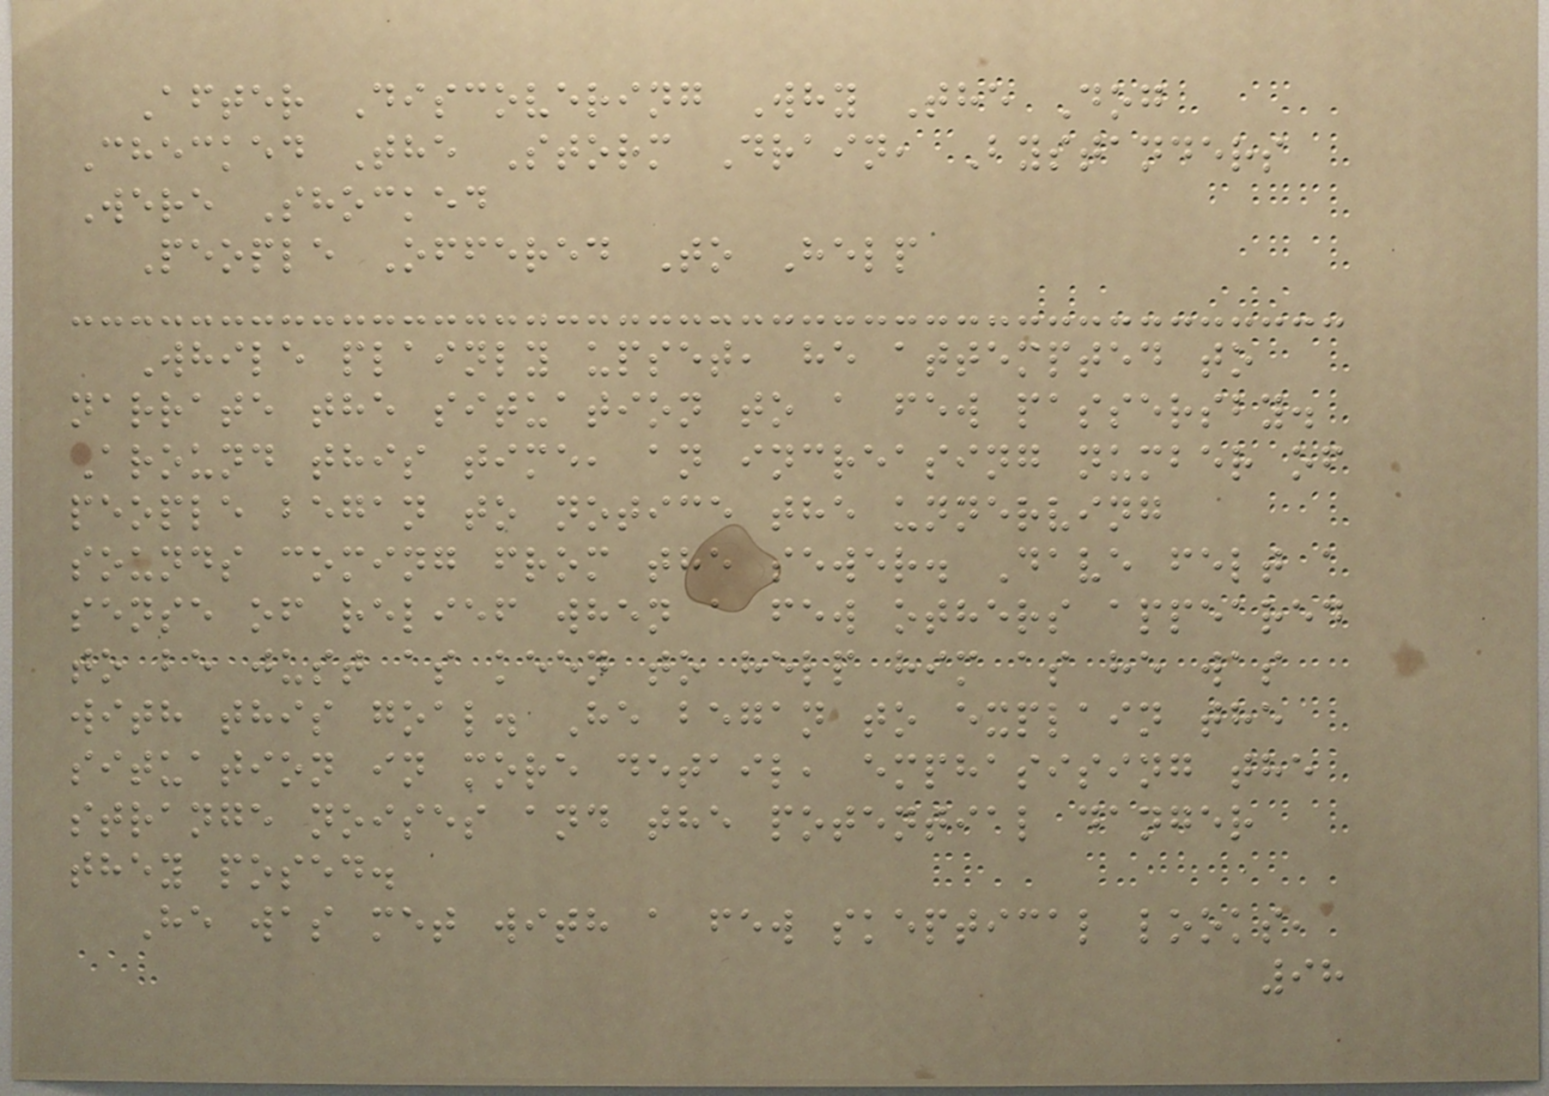After Discovering Why The Dog
Checked The Storm Drain, Bystanders
Were Shocked
People Offered To Help
While plainly upset, he attempted to
narrate the situation to a few passersby.
Around this time, an increasing number of
people began to notice the unnerving
sounds coming from the sewer. Dave felt a
sense of relief when a few others appeared
to be just as keen to help him as he was
with this goal. He began to explain the
situation in more detail, emphasising the
strange noises and the potential danger
they posed.
He was met with a few skeptical looks,
98
